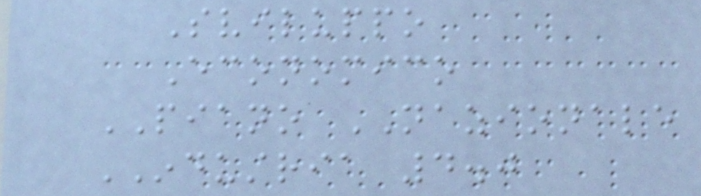Sviluppo
Economico
PIANO NAZIONALE
INDUSTRIA 4.0
